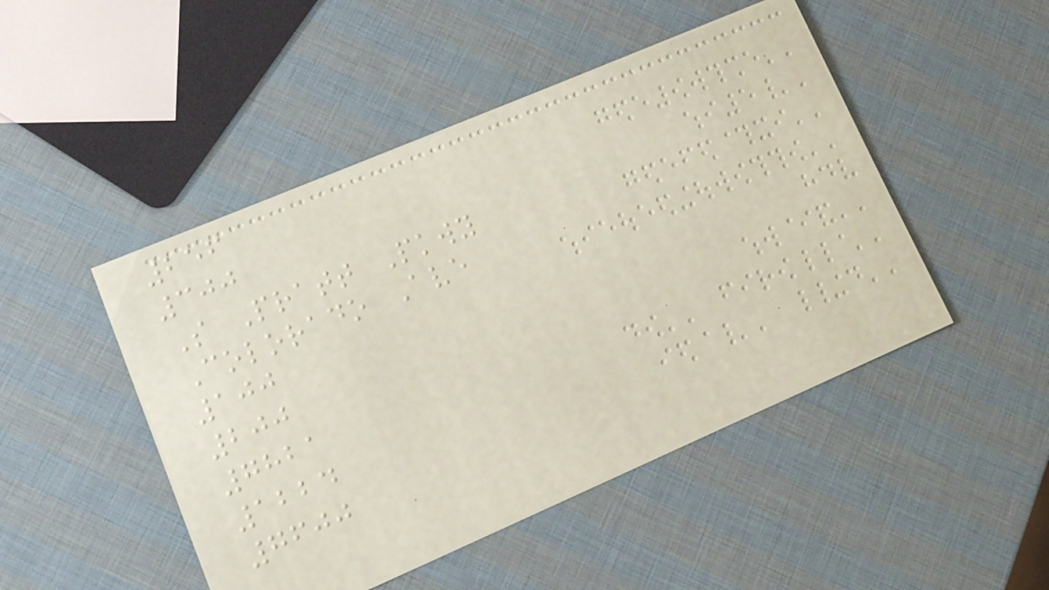256
300
S Pratt Pkwy
Colorado Ave
100
200
7821
1224
7600
